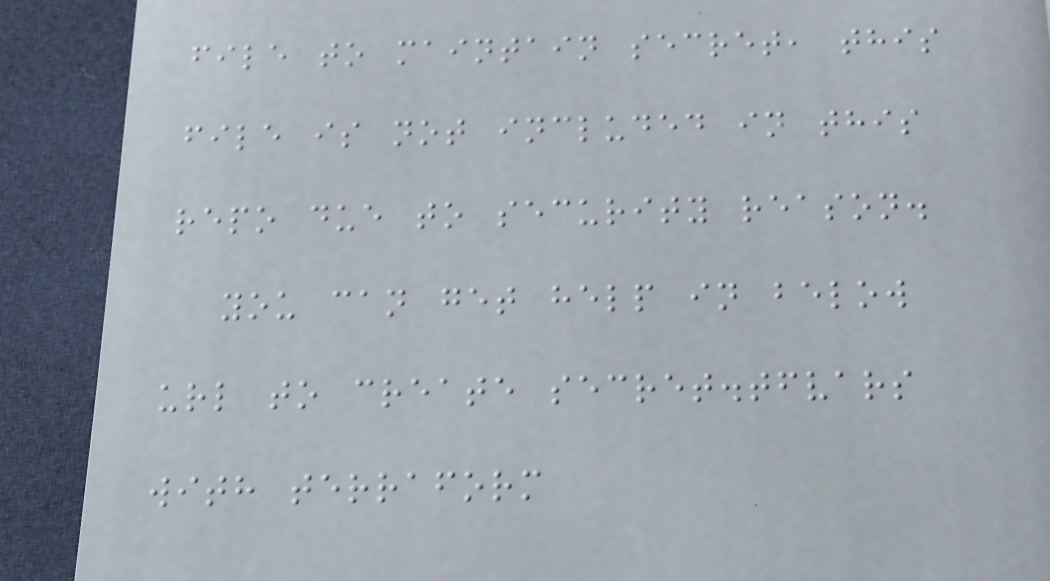file to maintain secret, this
file is not included in this
repo due to security reason.
you can get help in below
url to create secret.tfvars
with terraform
